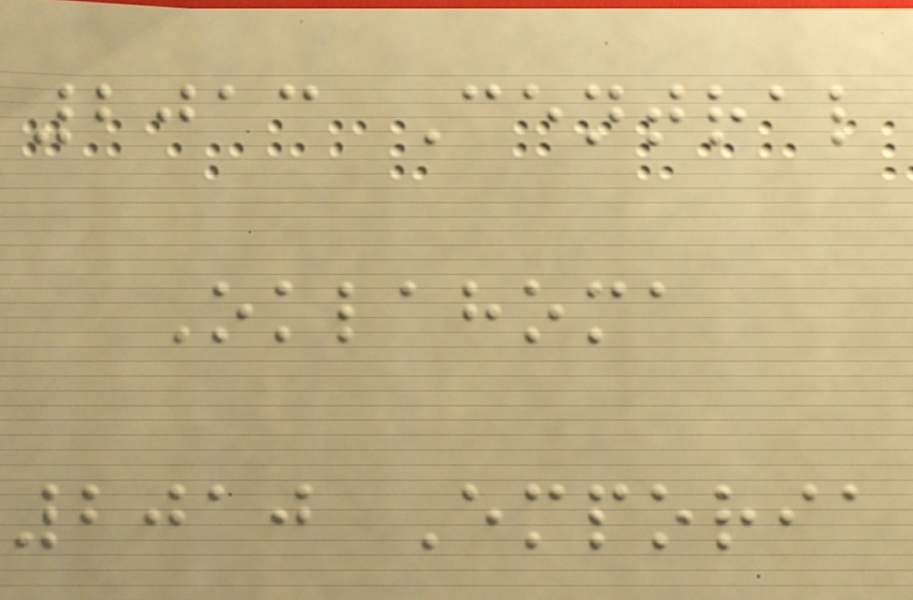2013 Central
Oklahoma
2010 Emporia
